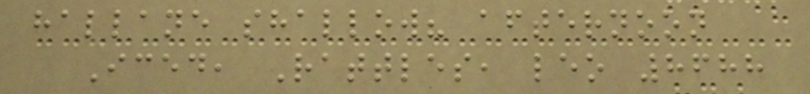hallane shallow? afternoon
Iced, Rattles, leo 8688
